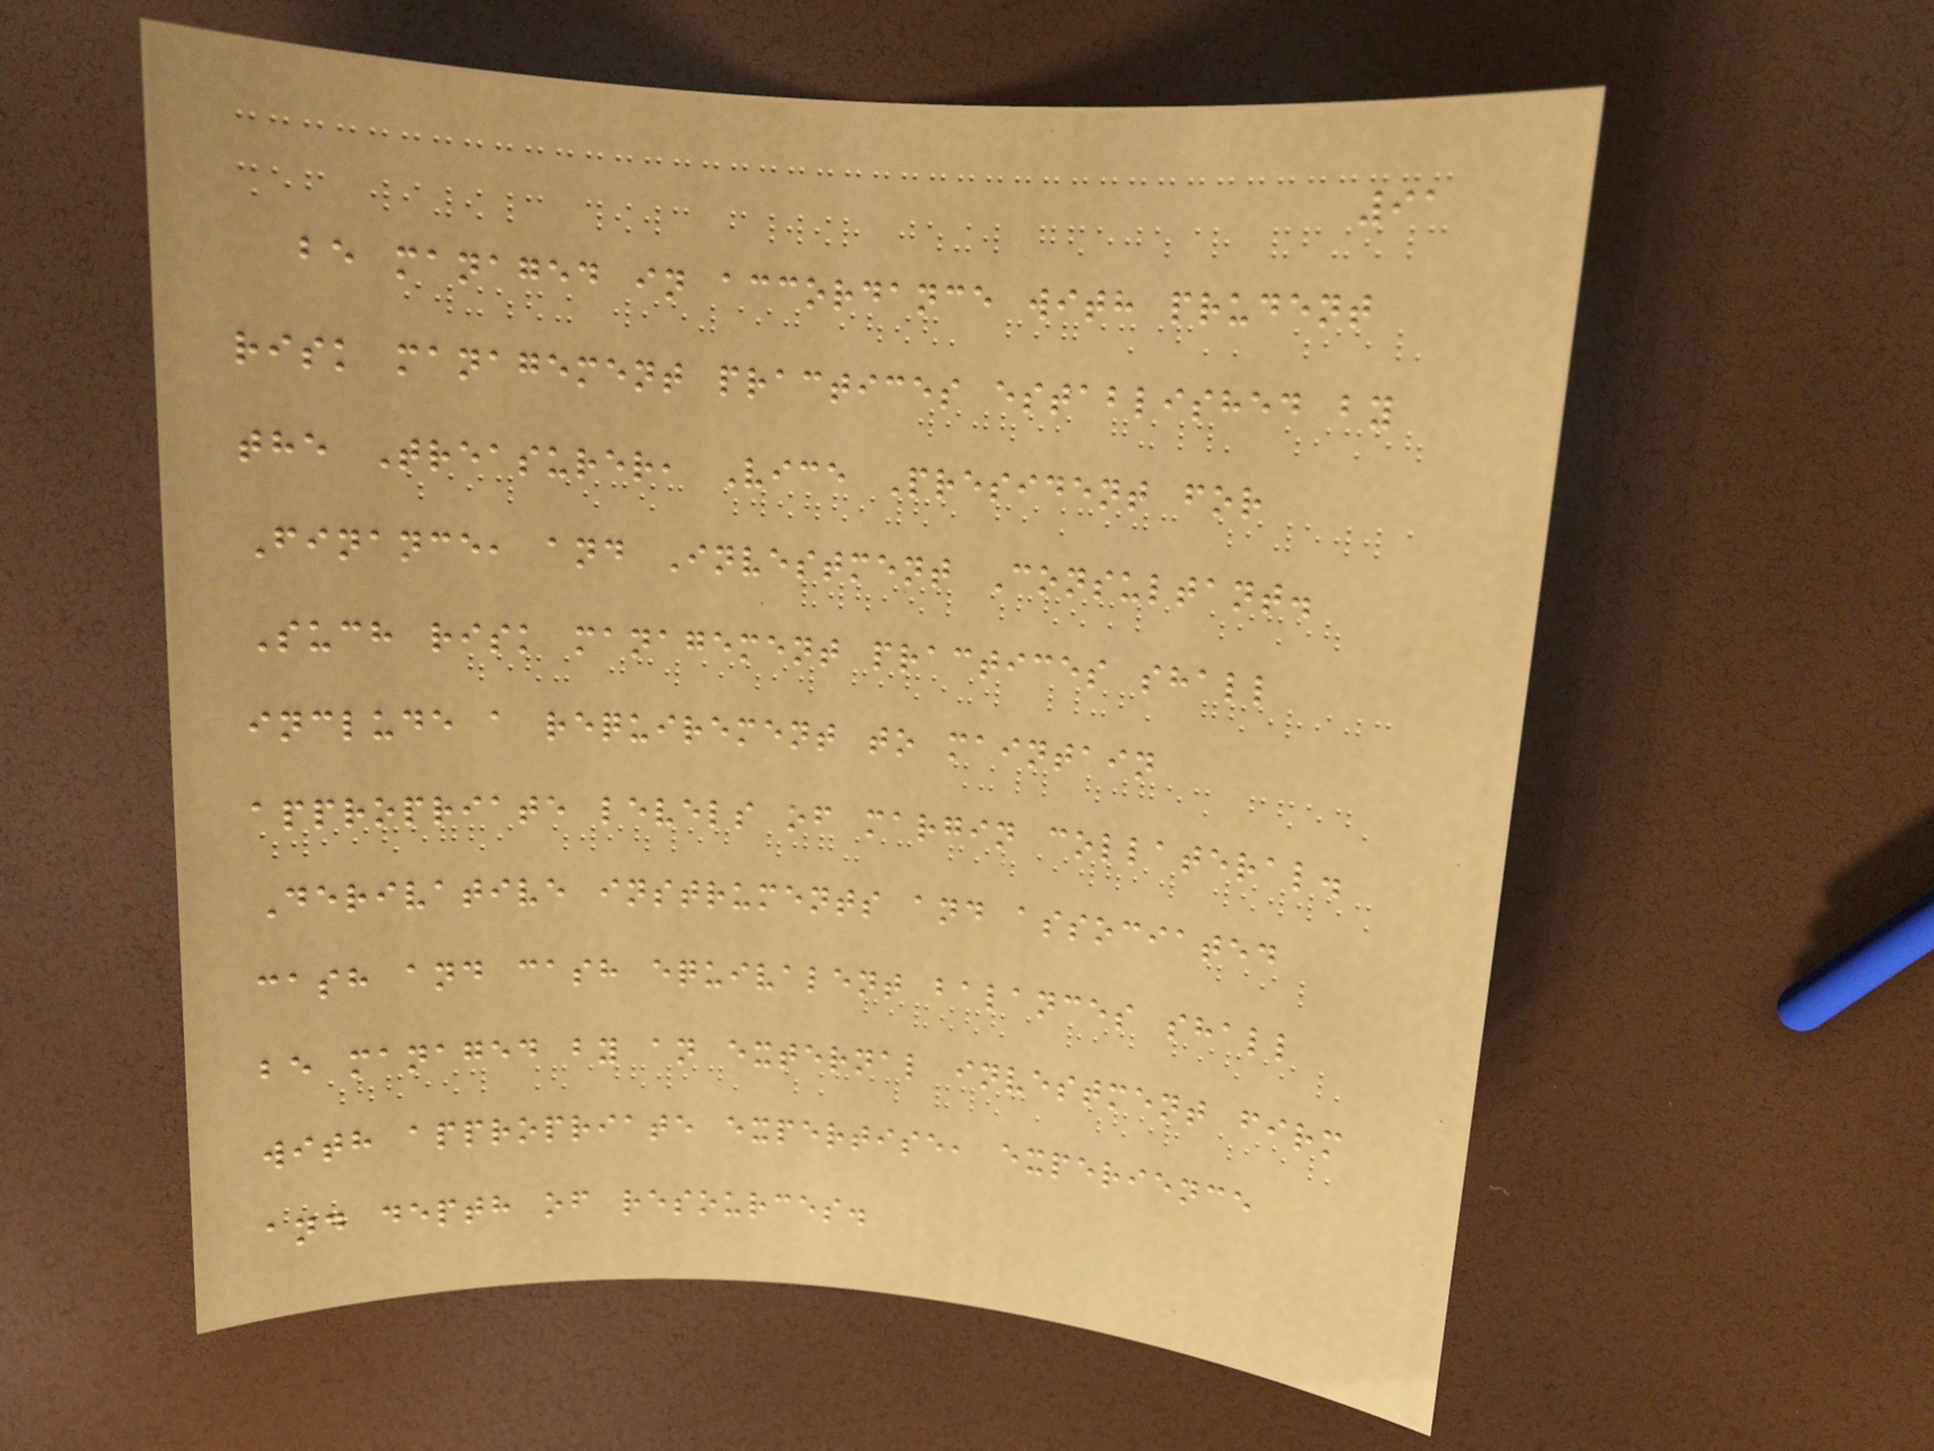91
be managed in accordance with prudent
risk management practices established by
the Treasurer, Vice President for
Finance, and Investment Consultant.
Such risk management practices shall
include a requirement to maintain
appropriate levels of margin collateral.
Derivative instruments and associated
cash and cash equivalent balances shall
be managed by an external investment firm
with appropriate expertise, experience
and depth of resources.
